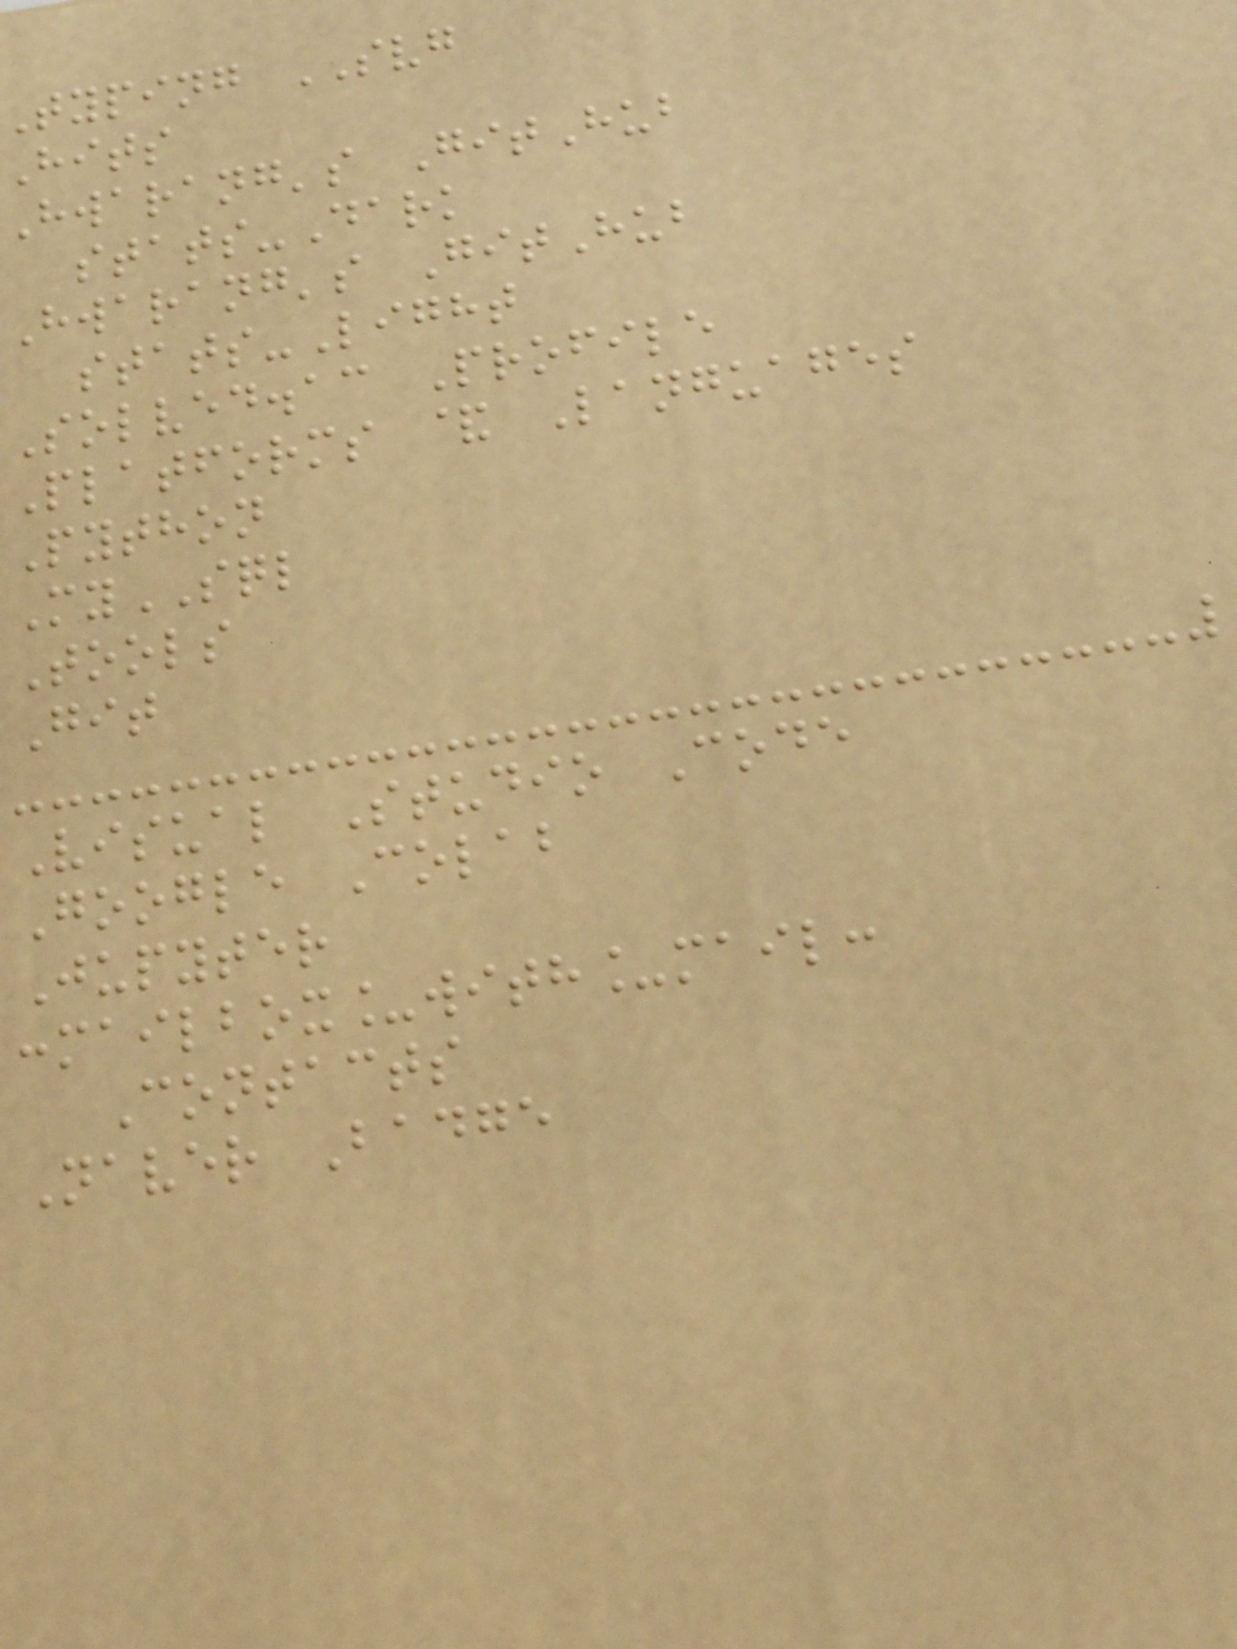typing SVG
Hits
Hwarang's GitHub
stats-Dark
Hwarang's GitHub
stats-Light
Solved.ac Profile
Platforms & Languages
Python
MySQL
Tools
Git
Visual Studio Code
Google Colab
Jupyter
:mailbox_with_mail:
Contacts
Naver Badge
